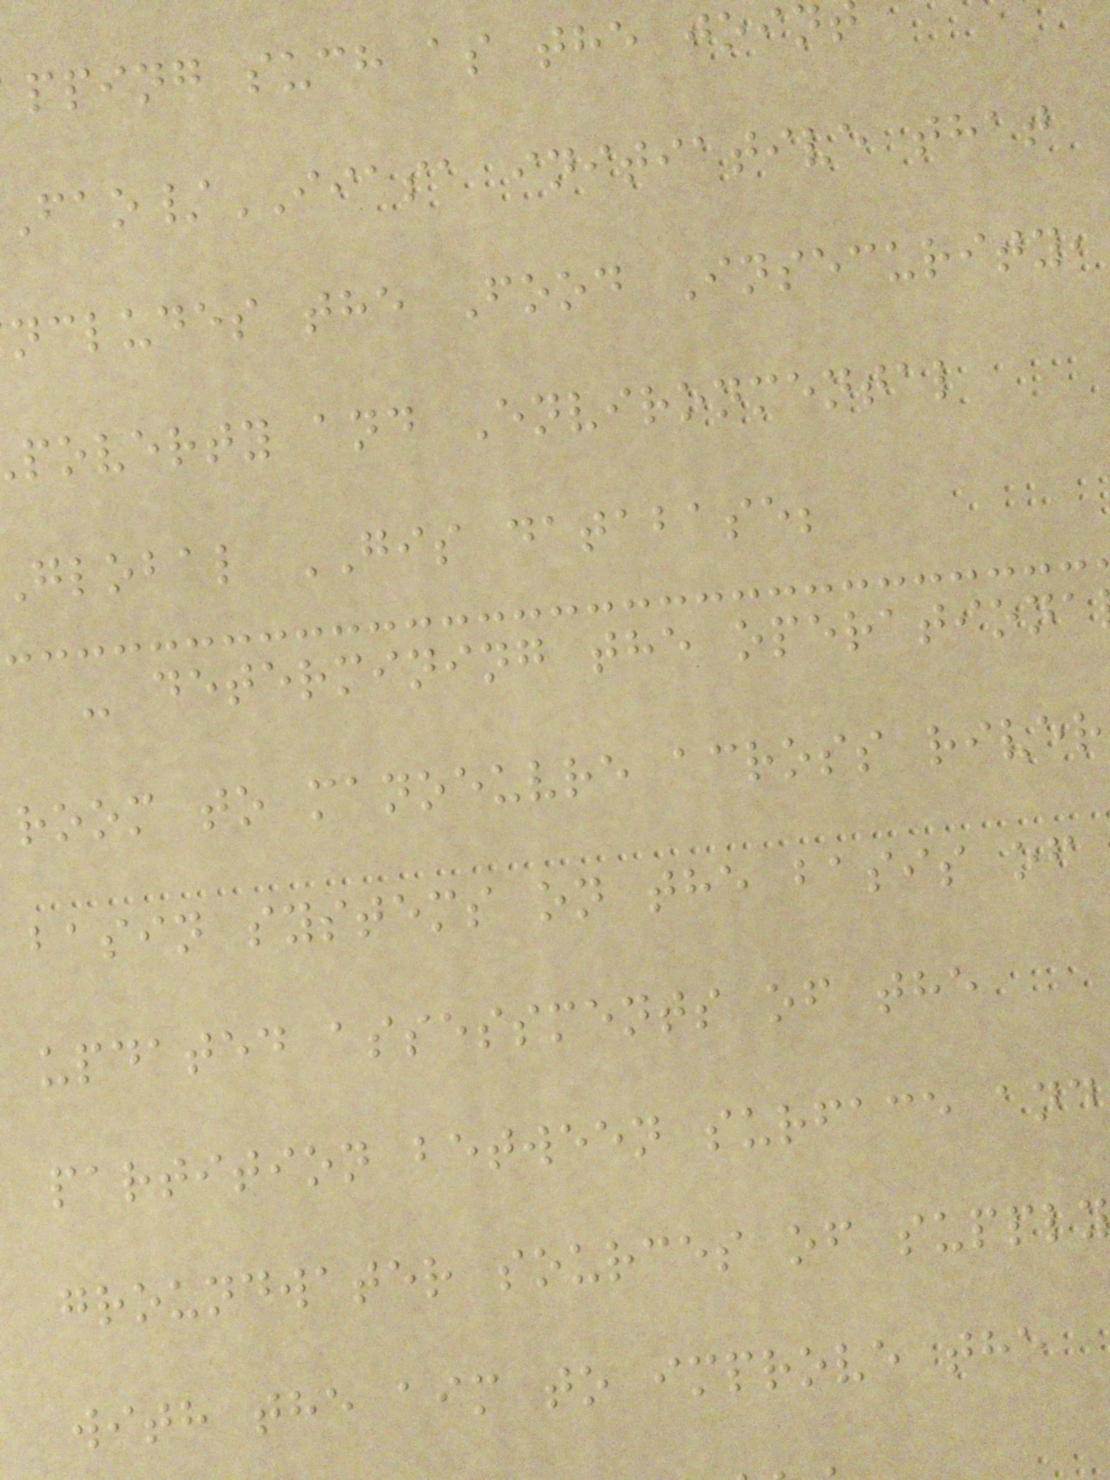pping such as the join
/IIASA initiative that
ncludes the Food Insecurity,
poverty and Environmental
global GIS database;
- determining the operationa
room to manoeuvre across river
basin systems on the basis of
updated assessments of the
partition between surface and
groundwater sources of supply
with the aim to improve the
